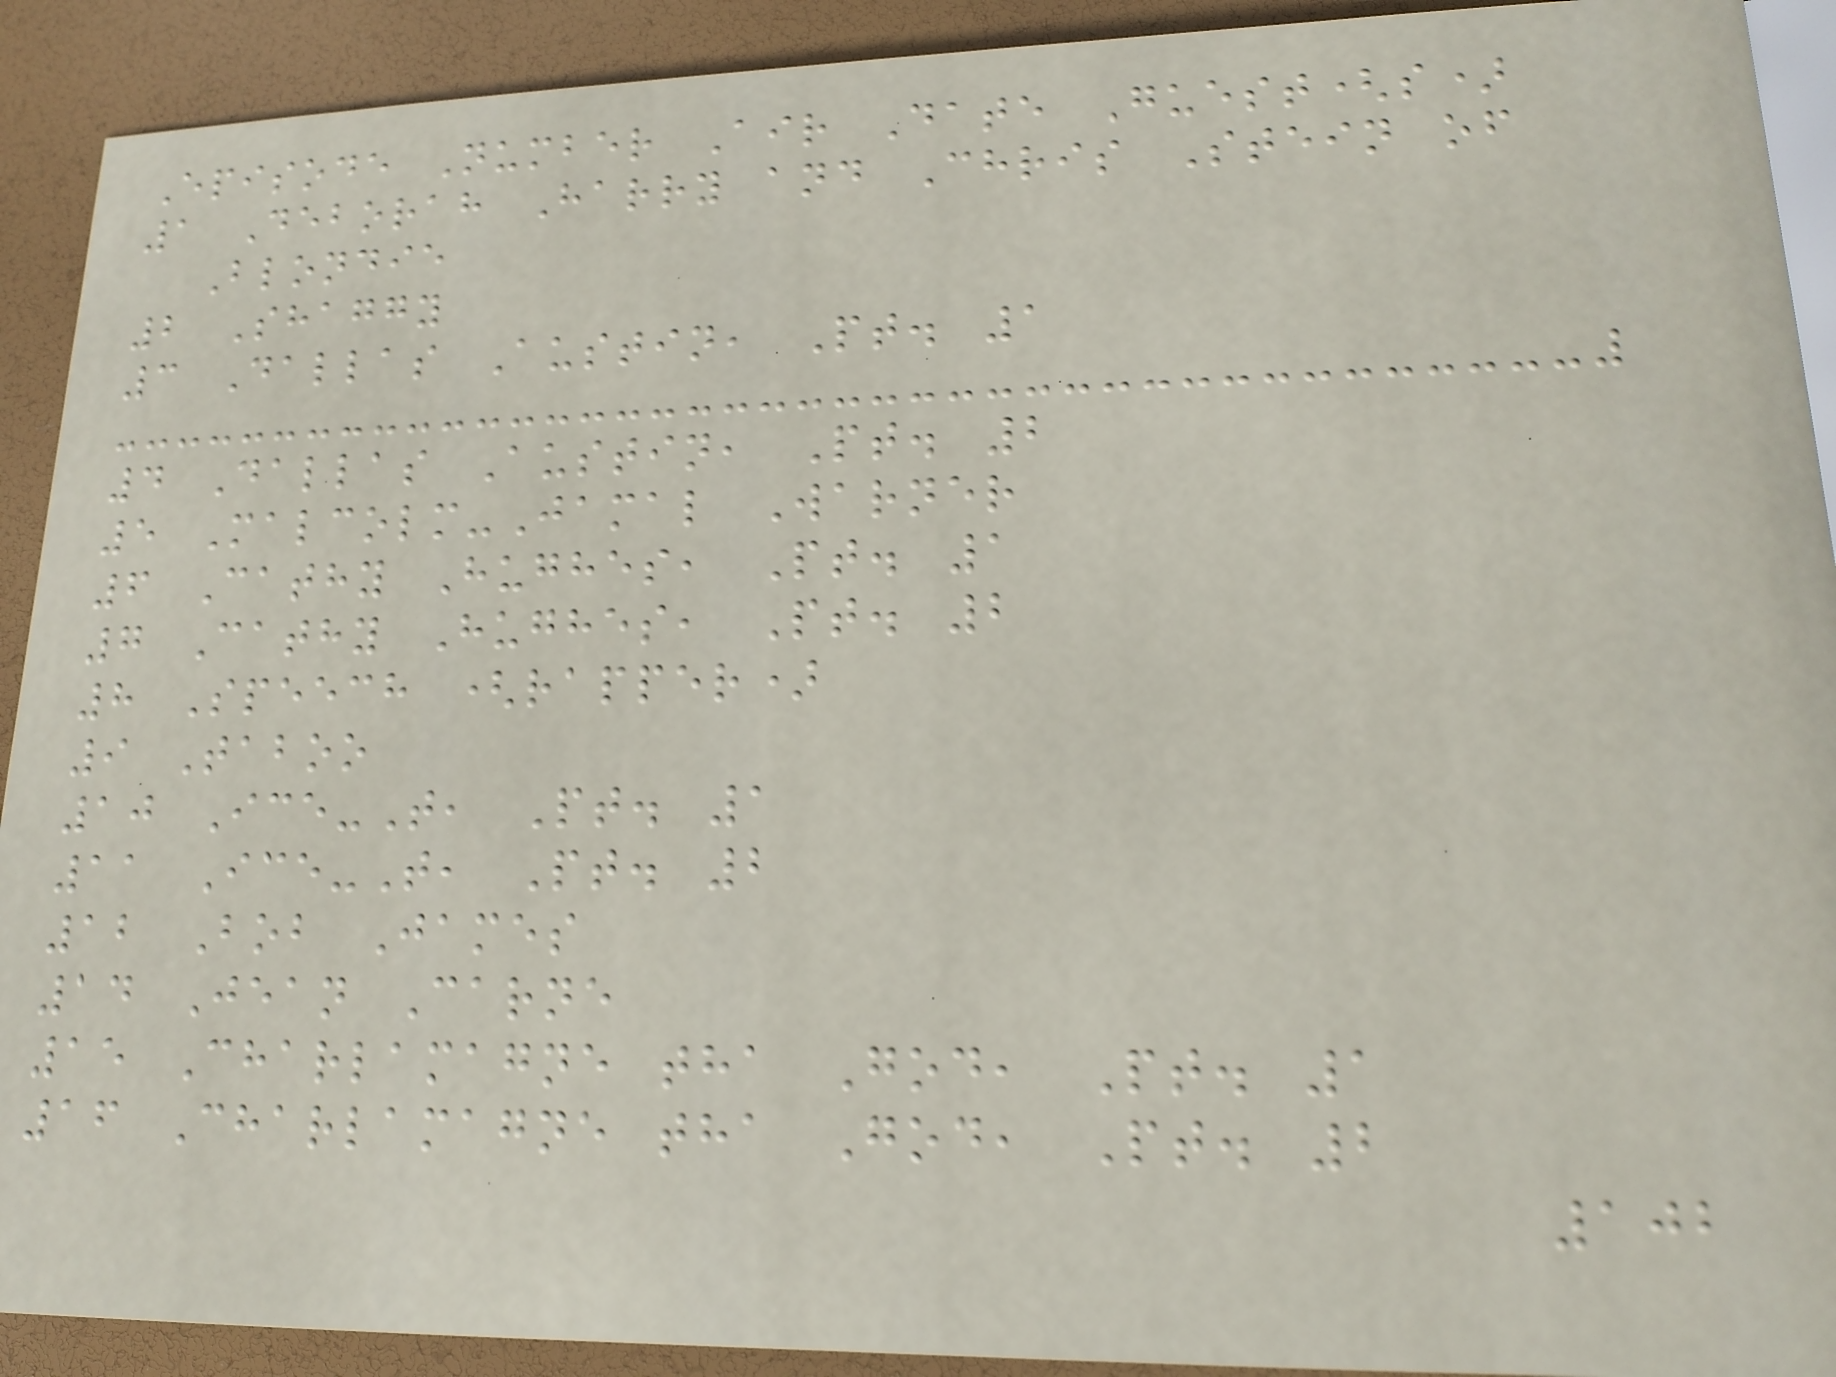Episode Number Air Date Guest(s)
1 Deborah Harry and Chris Stein of
Blondie
2 Shaggy
3 Dallas Austin, Pt. 1
4 Dallas Austin, Pt. 2
5 Malcolm-Jamal Warner
6 Cathy Hughes, Pt. 1
7 Cathy Hughes, Pt. 2
8 Speech (rapper)
9 Taboo
10 Ice-T, Pt. 1
11 Ice-T, Pt. 2
12 Bob James
14 Jean Carne
15 Charlamagne tha God, Pt. 1
16 Charlamagne tha God, Pt. 2
102
